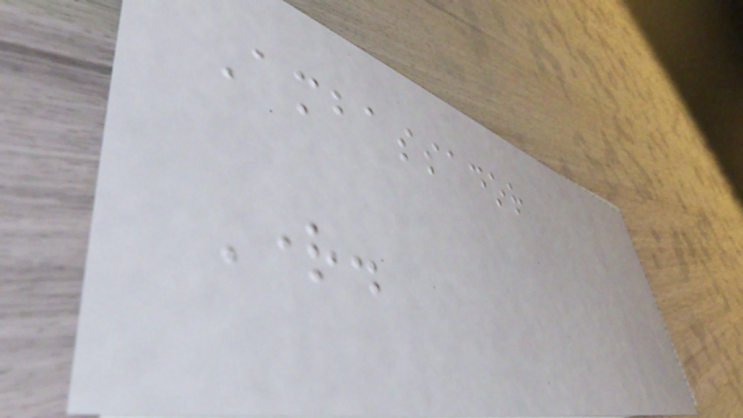Ambassador
Right.
